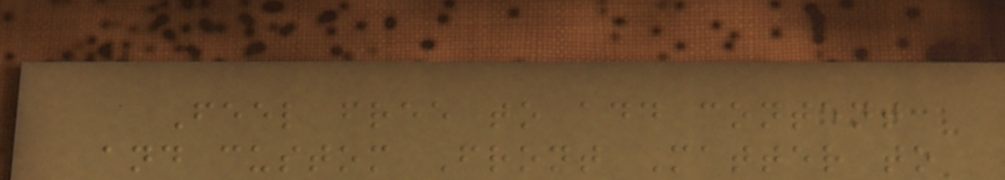Feel free to add content
and custom Front Matter to
